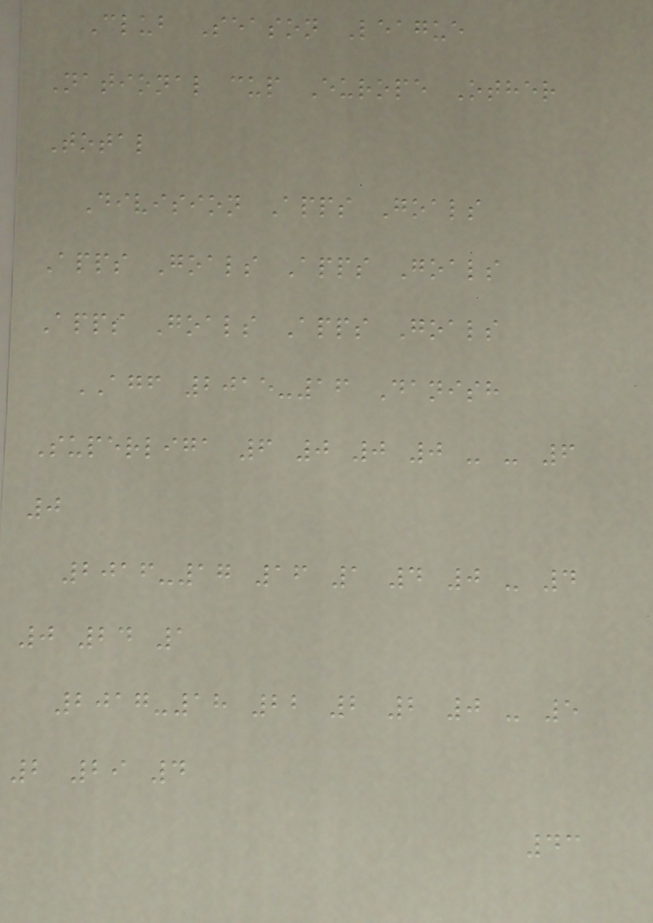Club Season League
National cup Europe Other
Total
Division Apps Goals
Apps Goals Apps Goals
Apps Goals Apps Goals
AGF 2015-16 Danish
Superliga 6 0 0 0 - - 6
0
2016-17 16 1 4 0 - 4
0 24 1
2017-18 22 2 2 0 - 5
2 29 4
43
